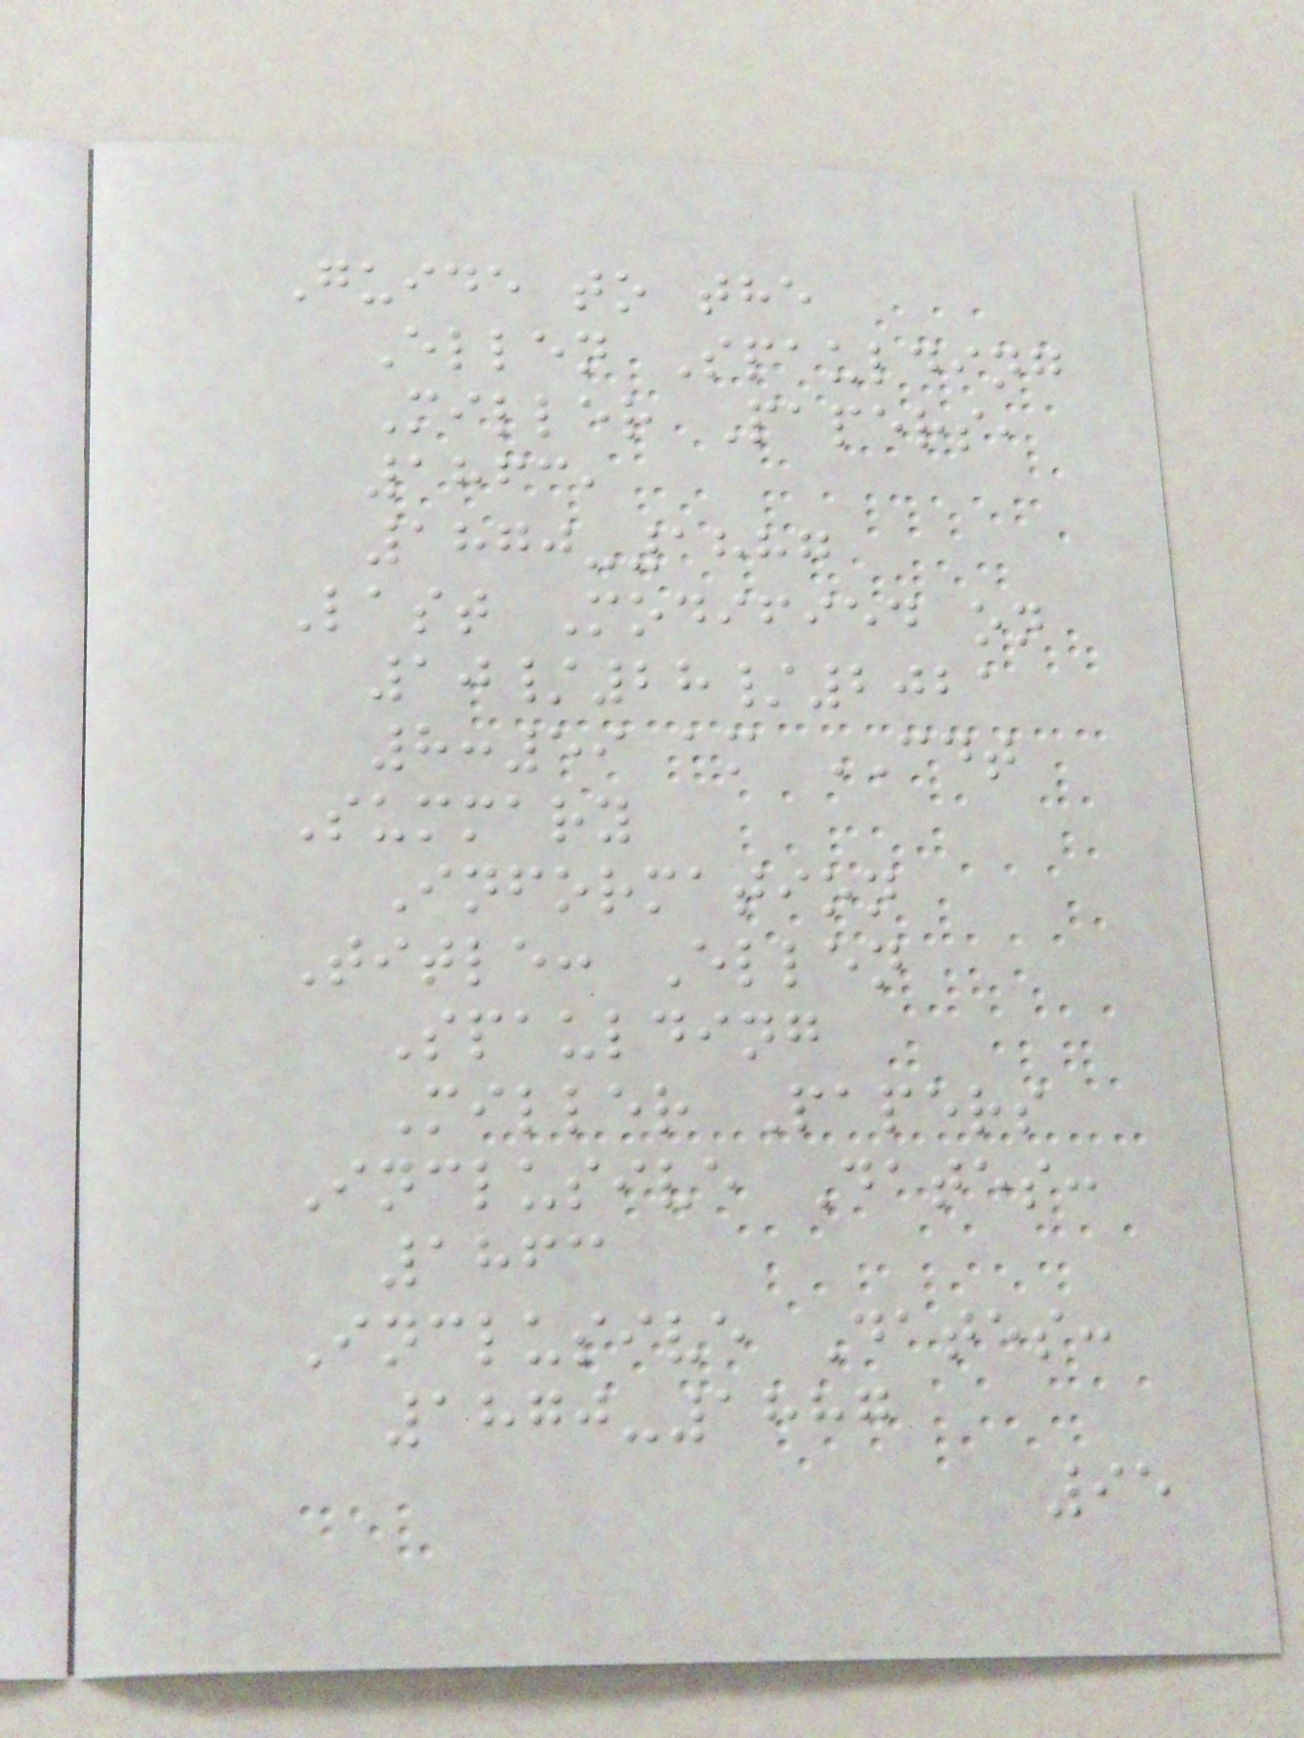Guide to the
Ellen Spaulding
Miller Papers,
1863,
1870-1887
Last Modified on
10/28/2021
8:59 am CDT
Summary
Information
Title: Ellen
Spaulding
Miller Papers
Inclusive Dates:
1863
Inclusive Dates:
1870-1887
95
